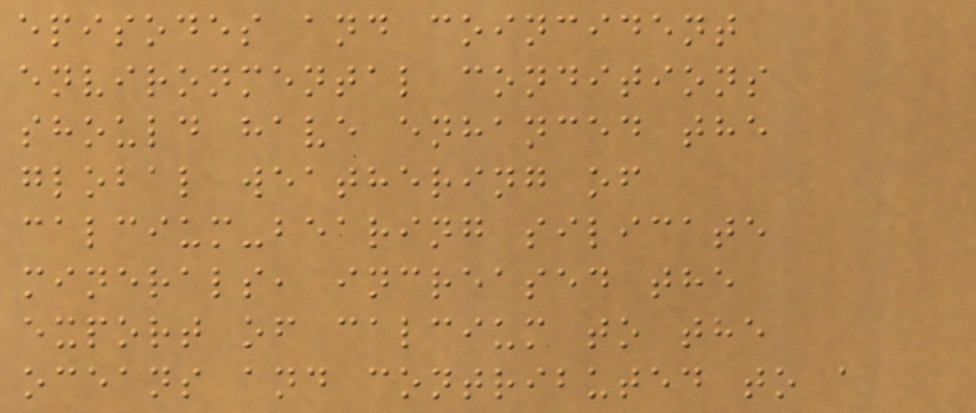episodes and coincident
environmental conditions
should have enhanced the
global weathering of
calcium-bearing silicate
minerals, increased the
export of calcium to the
oceans and contributed to a
